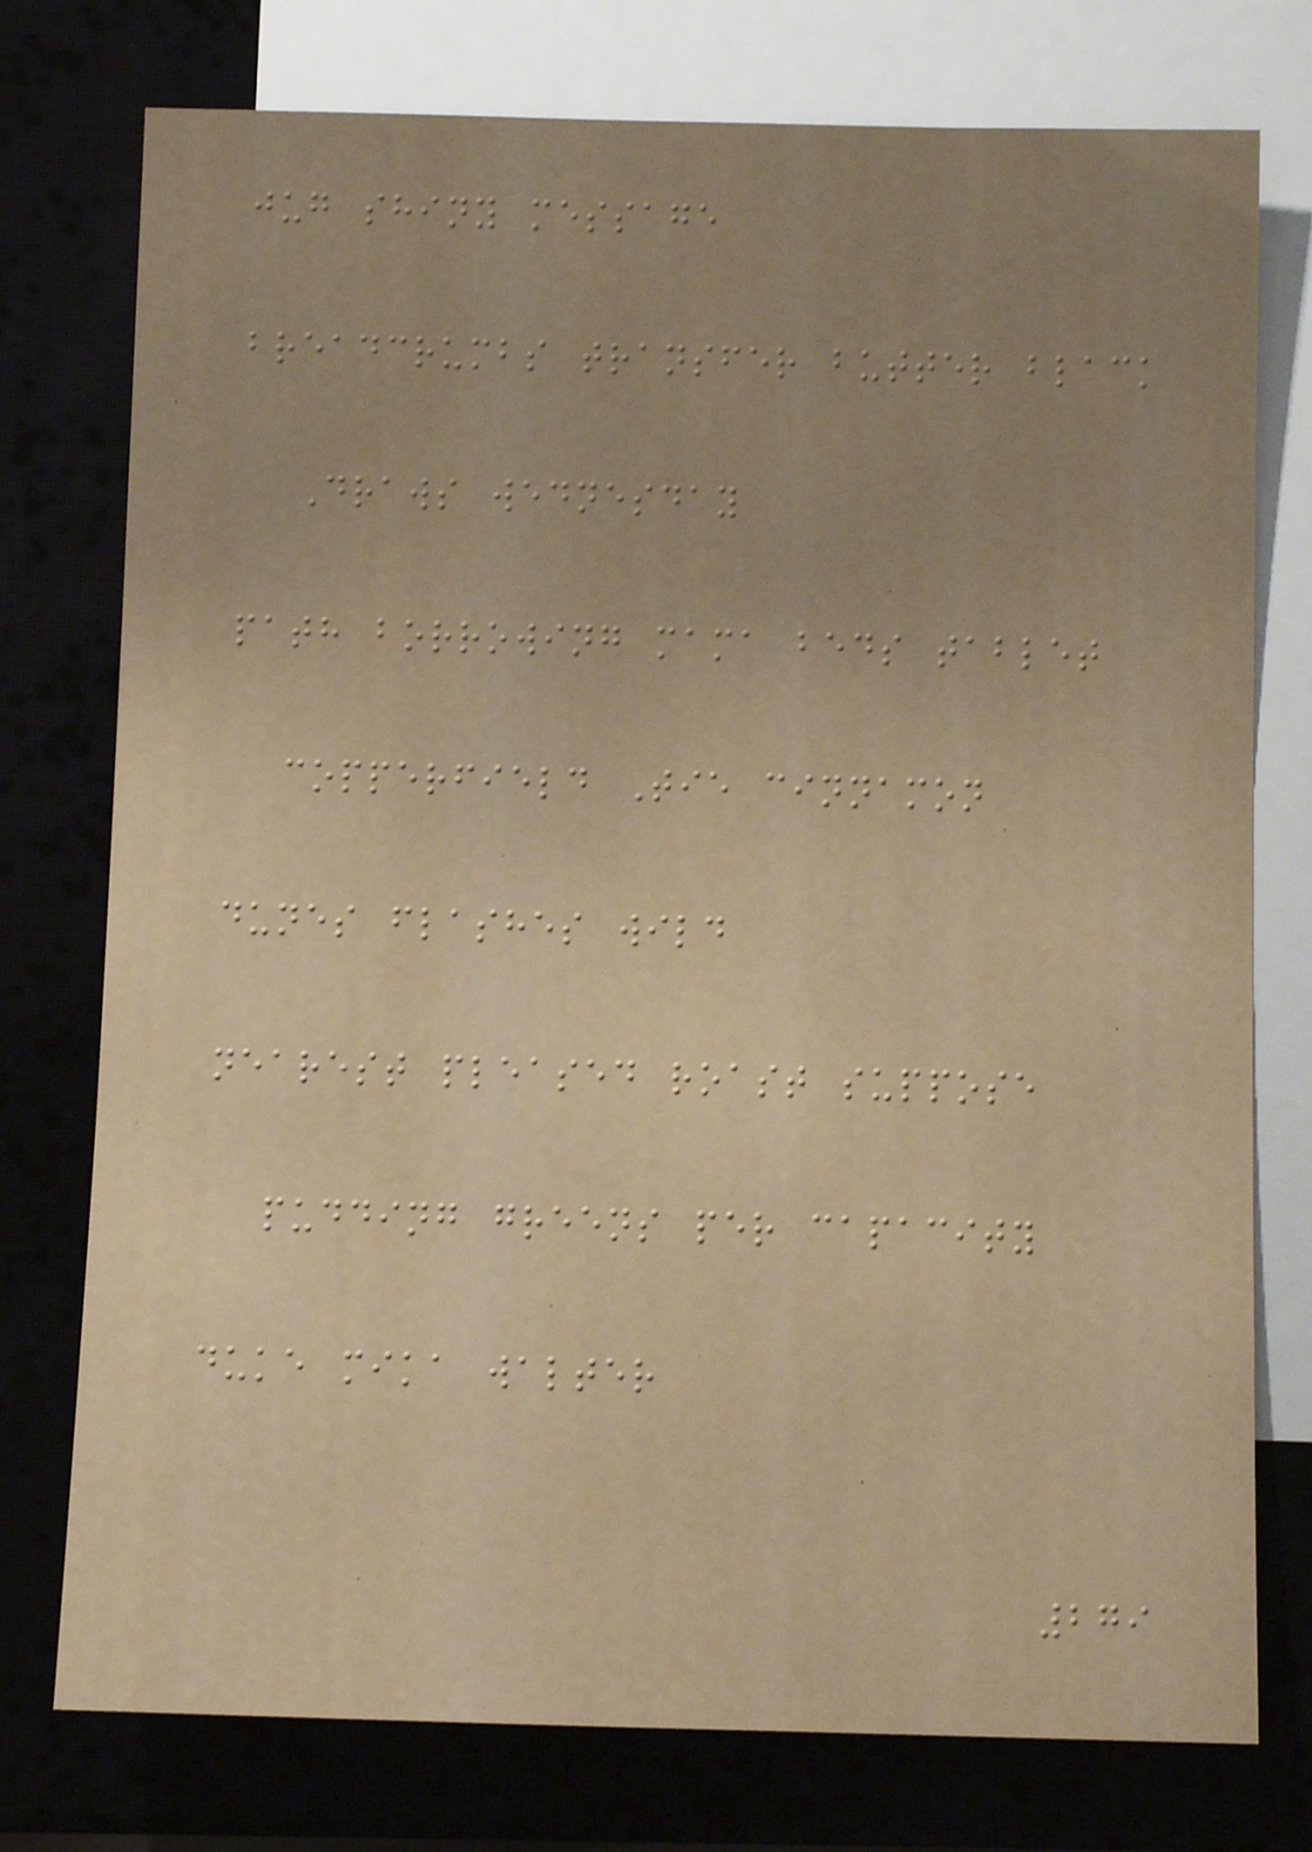jug shiny message
breadcrumbs transfer butter black
Draws wednesday
path borrowing mama beds tablet
copperfield Tie cinnamon
dunes flashes wild
nearest pleased roast suppose
pudding greens per capacity
duke mika walter
279
